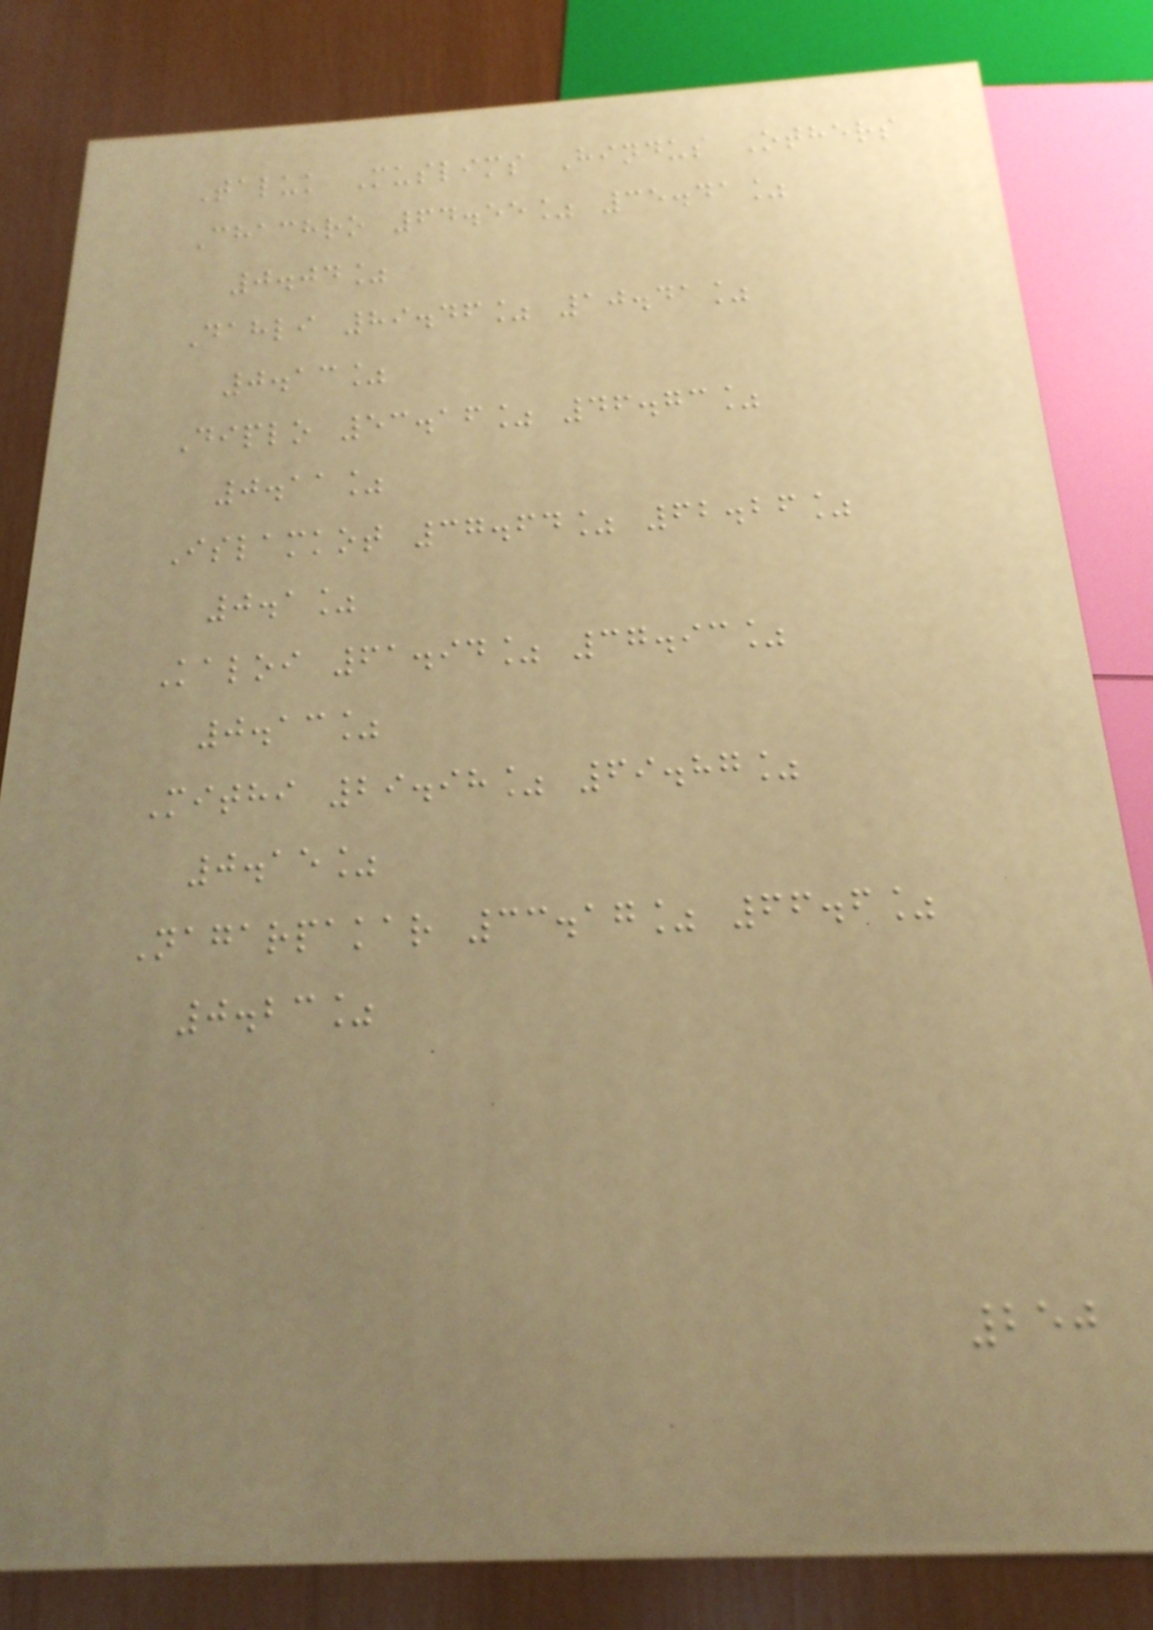Taluk Muslims Hindus Others
Chachro 64.55% 35.41%
0.04%
Dahli 89.46% 10.41%
0.13%
Diplo 53.16% 46.73%
0.11%
Islamkot 37.64% 62.26%
0.1%
Kaloi 61.94% 37.93%
0.13%
Mithi 29.98% 69.87%
0.15%
Nagarpakar 33.17% 66.6%
0.23%
250
